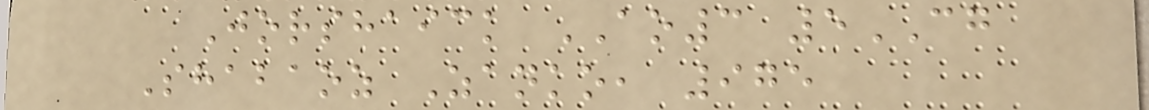Jorshaick AO3 5CG
Shabaoz Zanko, 975
